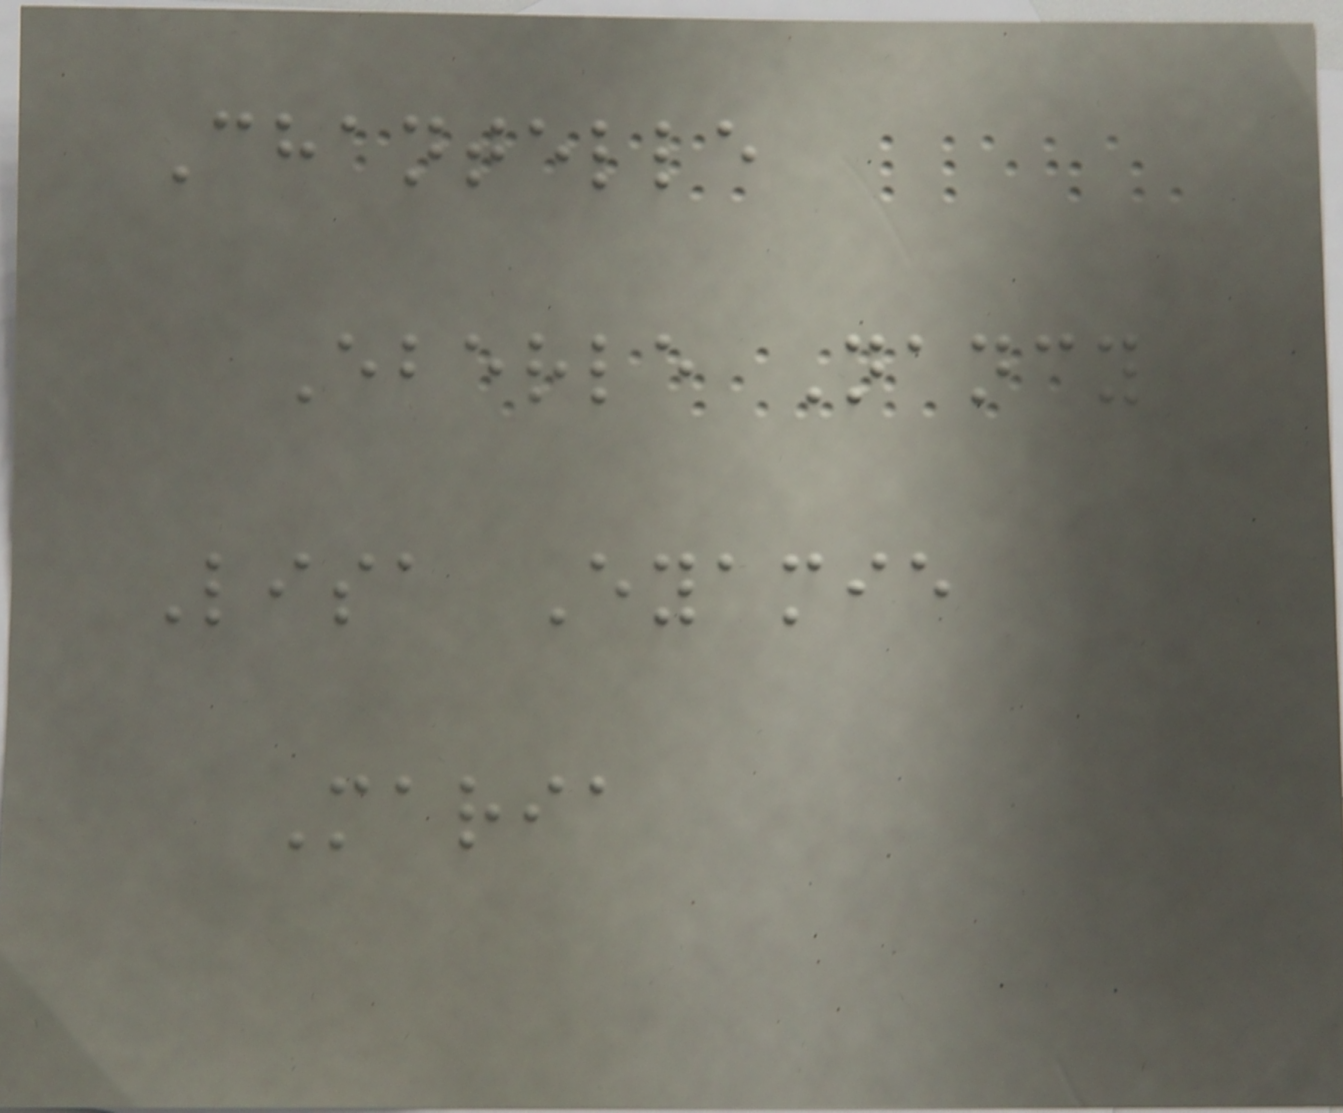Chantelle
Eberle Nancy
Lisa Eyamie
Maria
